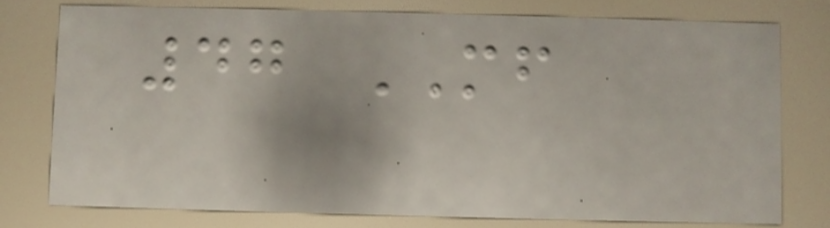47 MF
